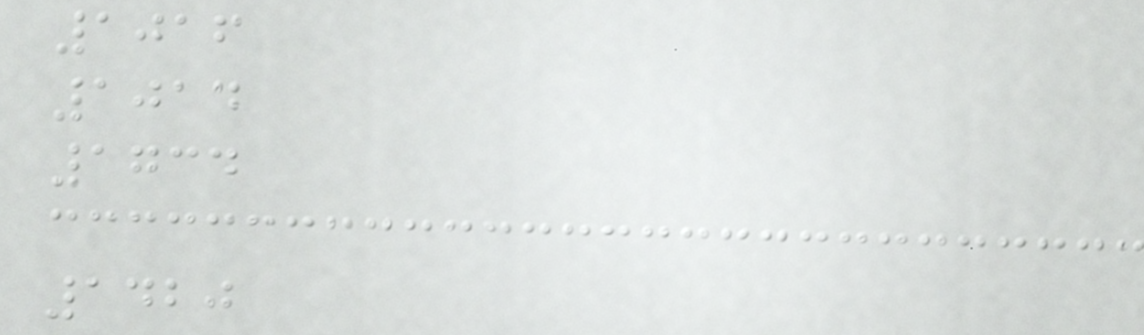1016
1014
1734
1420
